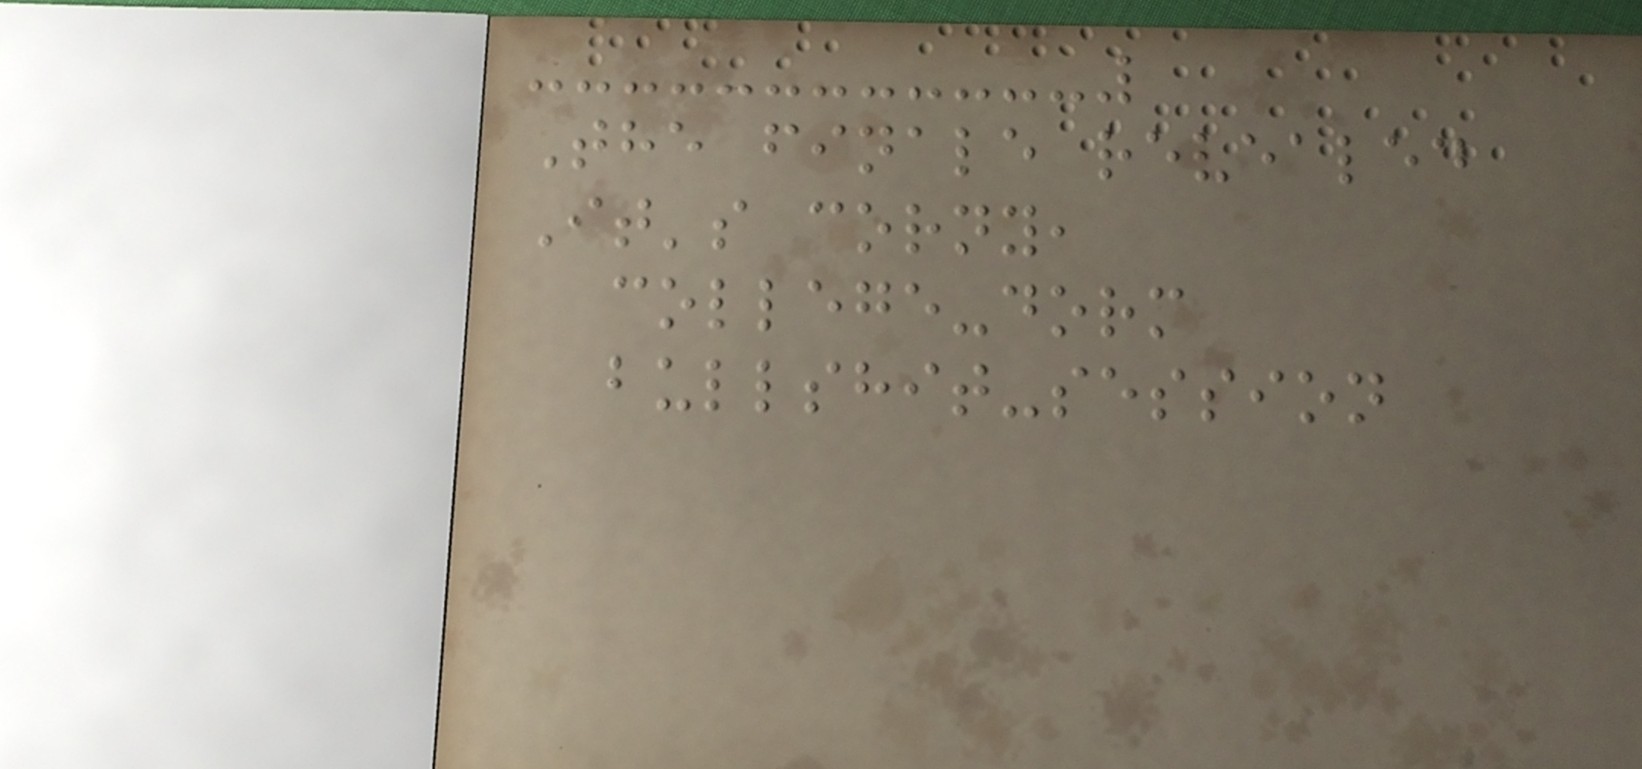The finale revealed
It's corny,
college-dorm
bullshit-session
